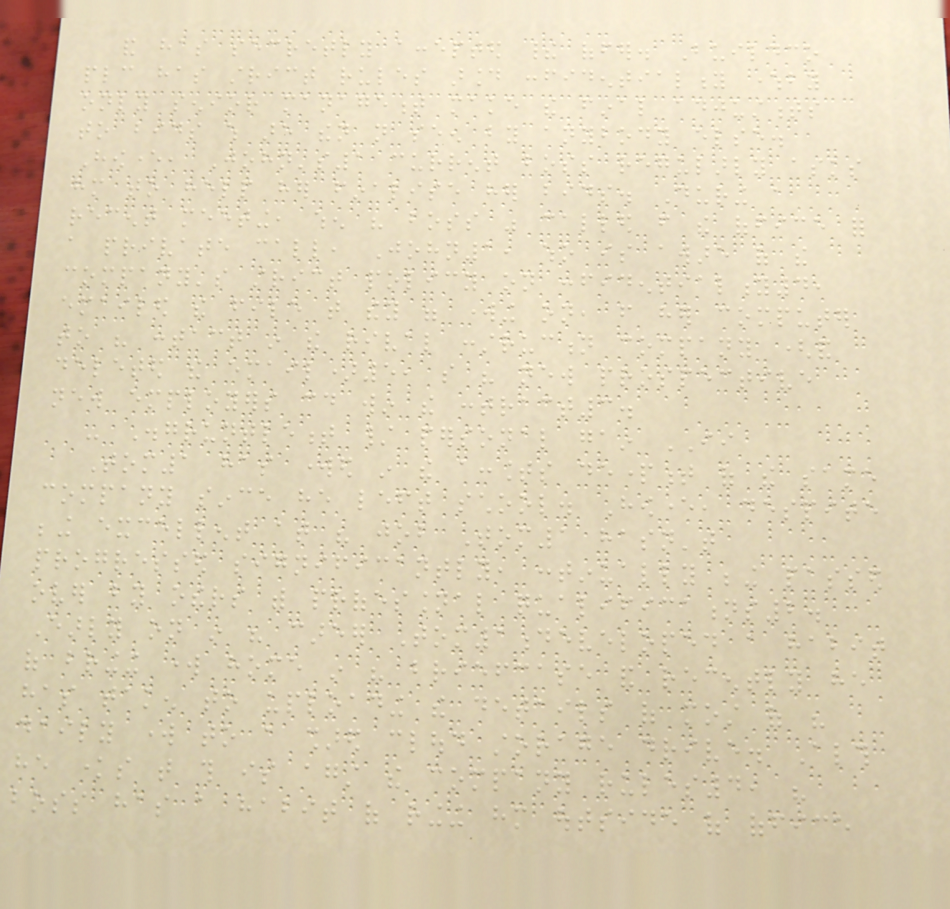and has secretly accepted their offer. Buildco
plc has strict rules around confidentiality whereby
only senior management make the final adjustments
to bids which are then not seen by anybody else.
However, John's1 current boss regularly asks
him to help her finalise her bids. During a
recent meeting, when his boss was called from the office for
a private call, John1, who is aware of the
company's strict policy on confidentiality4,
emailed the file that they were working on, from her computer
to his contact in the rival construction company (and
deleted the email)5, so his new prospective
new employers could win the contract3.
- Disgruntlement / personal gain II
Tom1 has worked in the accounts department of the same
company since he left school. However, despite
being excellent at his job Tom1 hasn't
progressed significantly, continually being passed
over by others with professional qualifications2.
Early on in his career Tom1developed a habit
of bringing work home in his briefcase and recently he
has taken to uploading the details of most of his
daily work to a shared cloud storage drive. Although
he knows that this is against the company rules4, his
boss has a habit of ringing him outside of office
